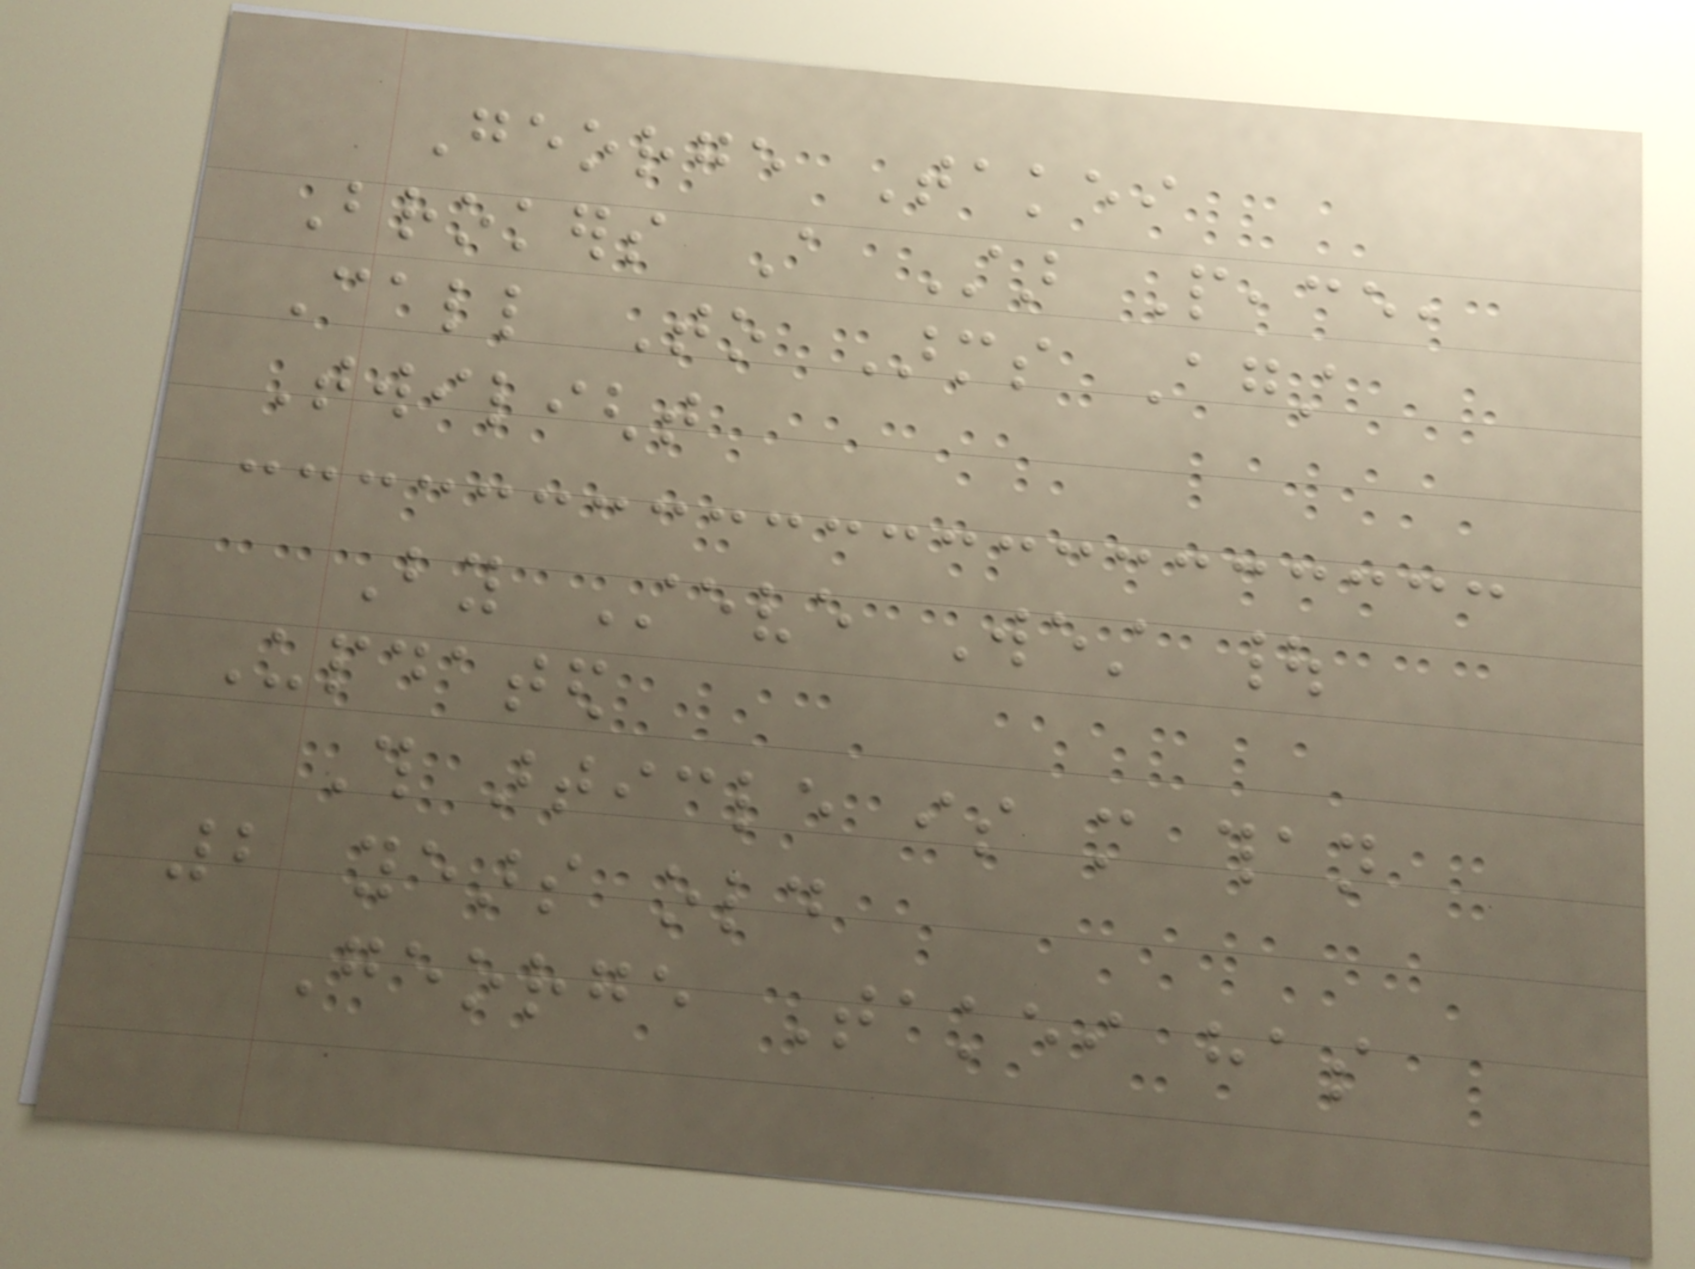George Takei
Brokers A Star Peace,
Call To Arms Against
Twilight
By Steve West |
Updated
This article is more than
2 years old
George Takei has
